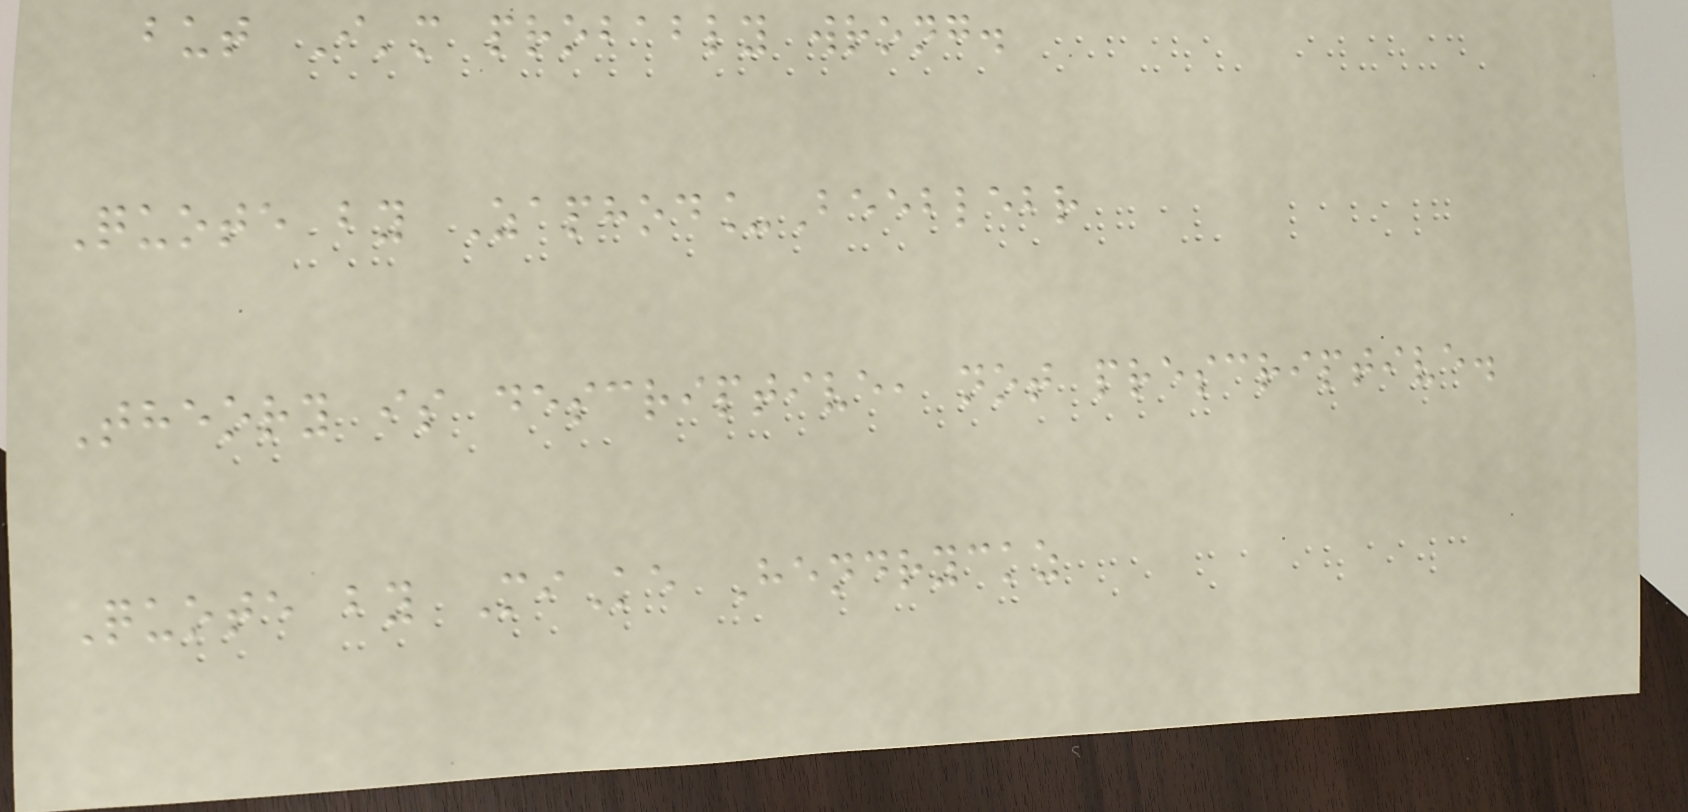but I'm probably wrong.
Quote by Zaphod_Beeblebr
Theory is descriptive, not prescriptive.
Quote by MiKe Hendryckz
